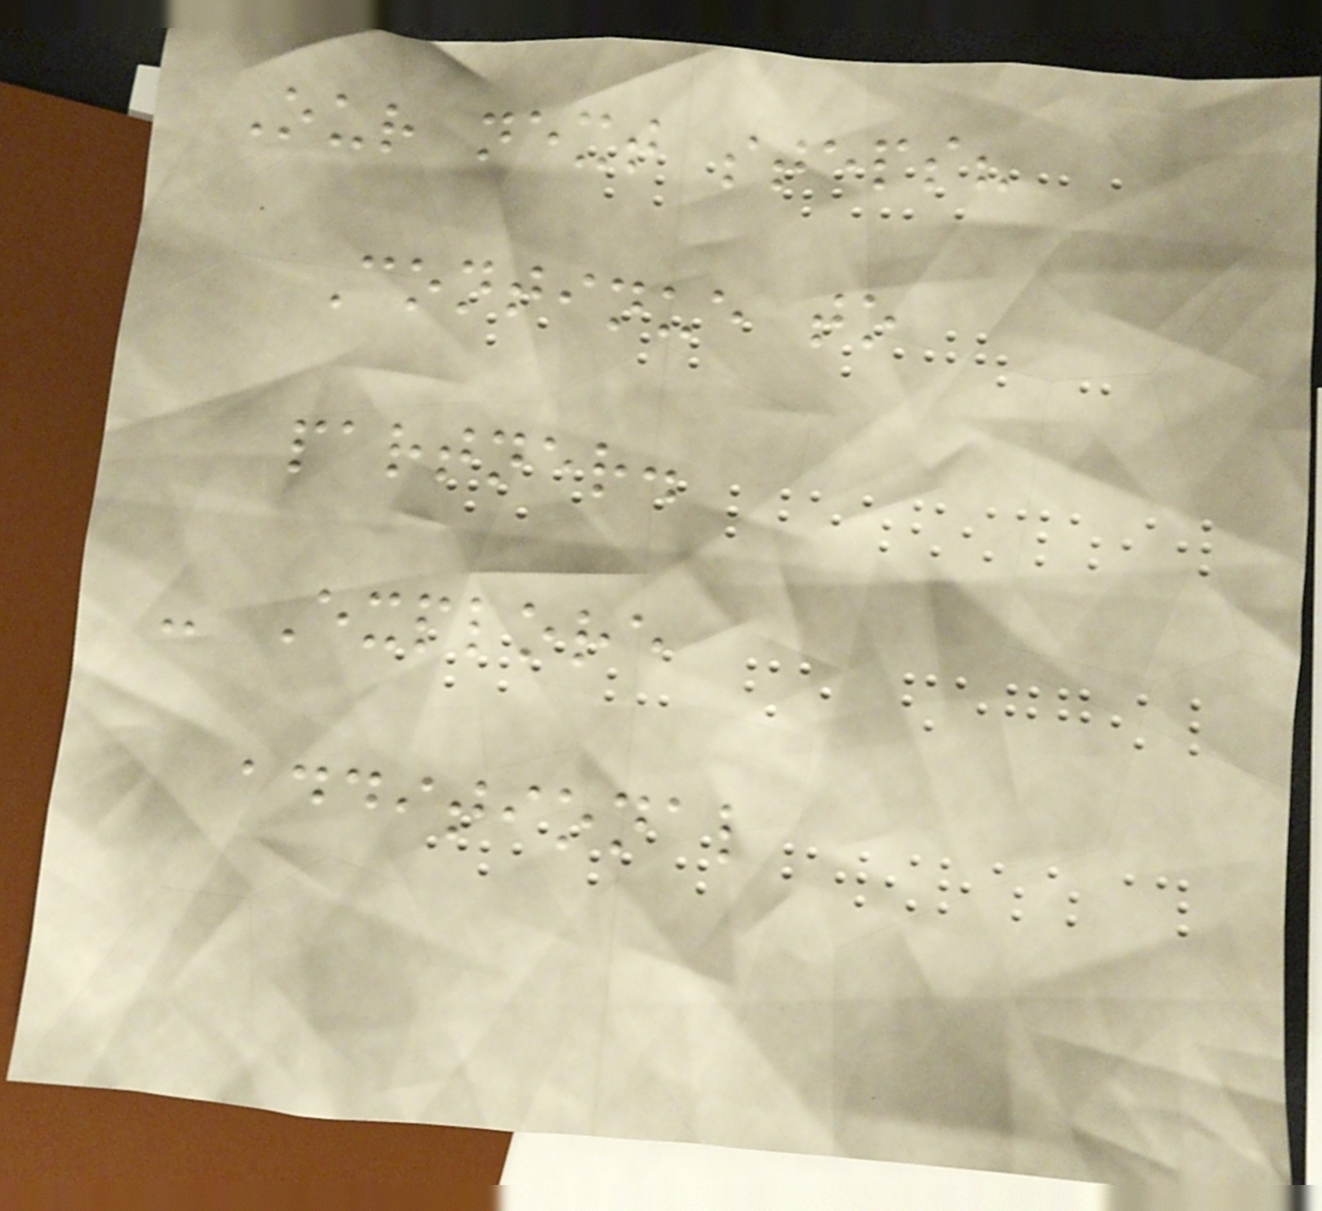Our next steps?
Continue to
partner.
- Explore
additional
